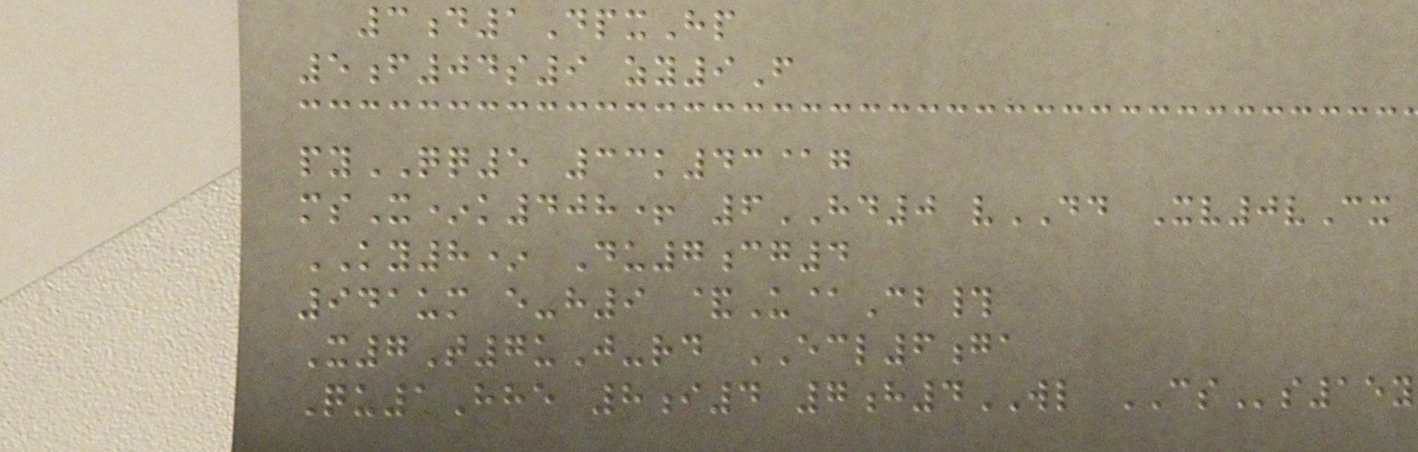3d1DpxHp
5f04s9 zy9F
pyQQ5 33k43@g
msX*k408+ 6HD0 vDD Xv0vCx
KY8* Du7cg4
941um e-h9 &U@Cb#
X7T7uJ-rd ECL6ga
Qu1Hhe 8i4 7h4WL CSs15y
